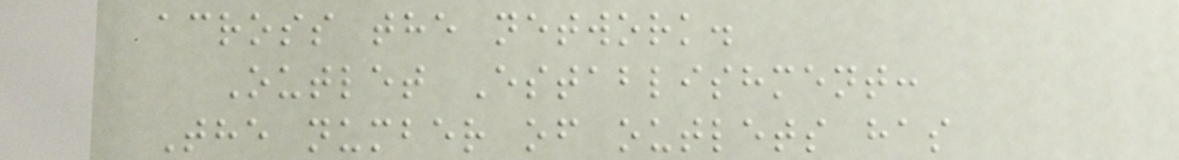across the network.
Outlet Establishment:
The number of outlets has
